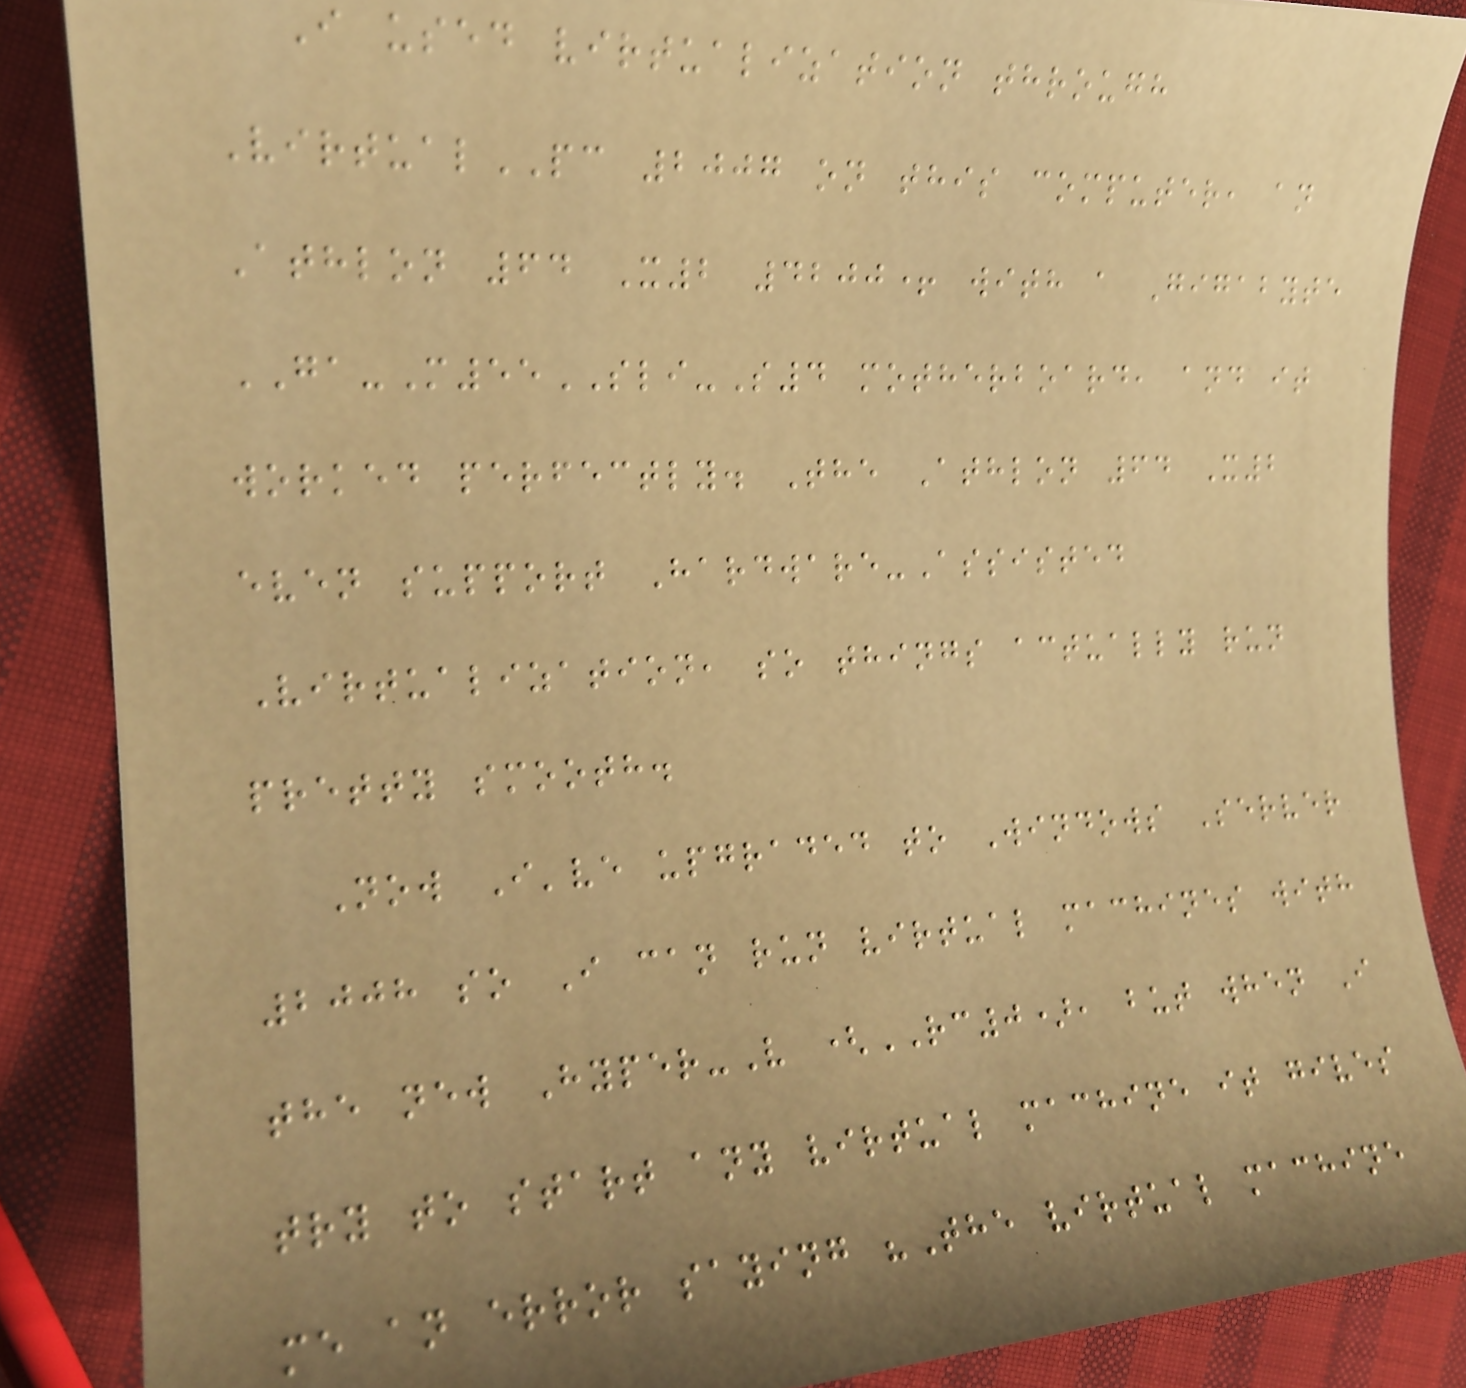I used virtualization through
VirtualPC 2007 on this computer, an
Athlon 64 X2 4200+ with a Gigabyte
GA-M55SLI-S4 motherboard, and it
worked perfectly. The Athlon 64 X2
even support Hardware-Assisted
Virtualization, so things actually run
pretty smooth.
Now I've upgraded to Windows Server
2008 so I can run virtual machines with
the new Hyper-V (RC0), but when I
try to start any virtual machine it gives
me an error saying "The virtual machine
